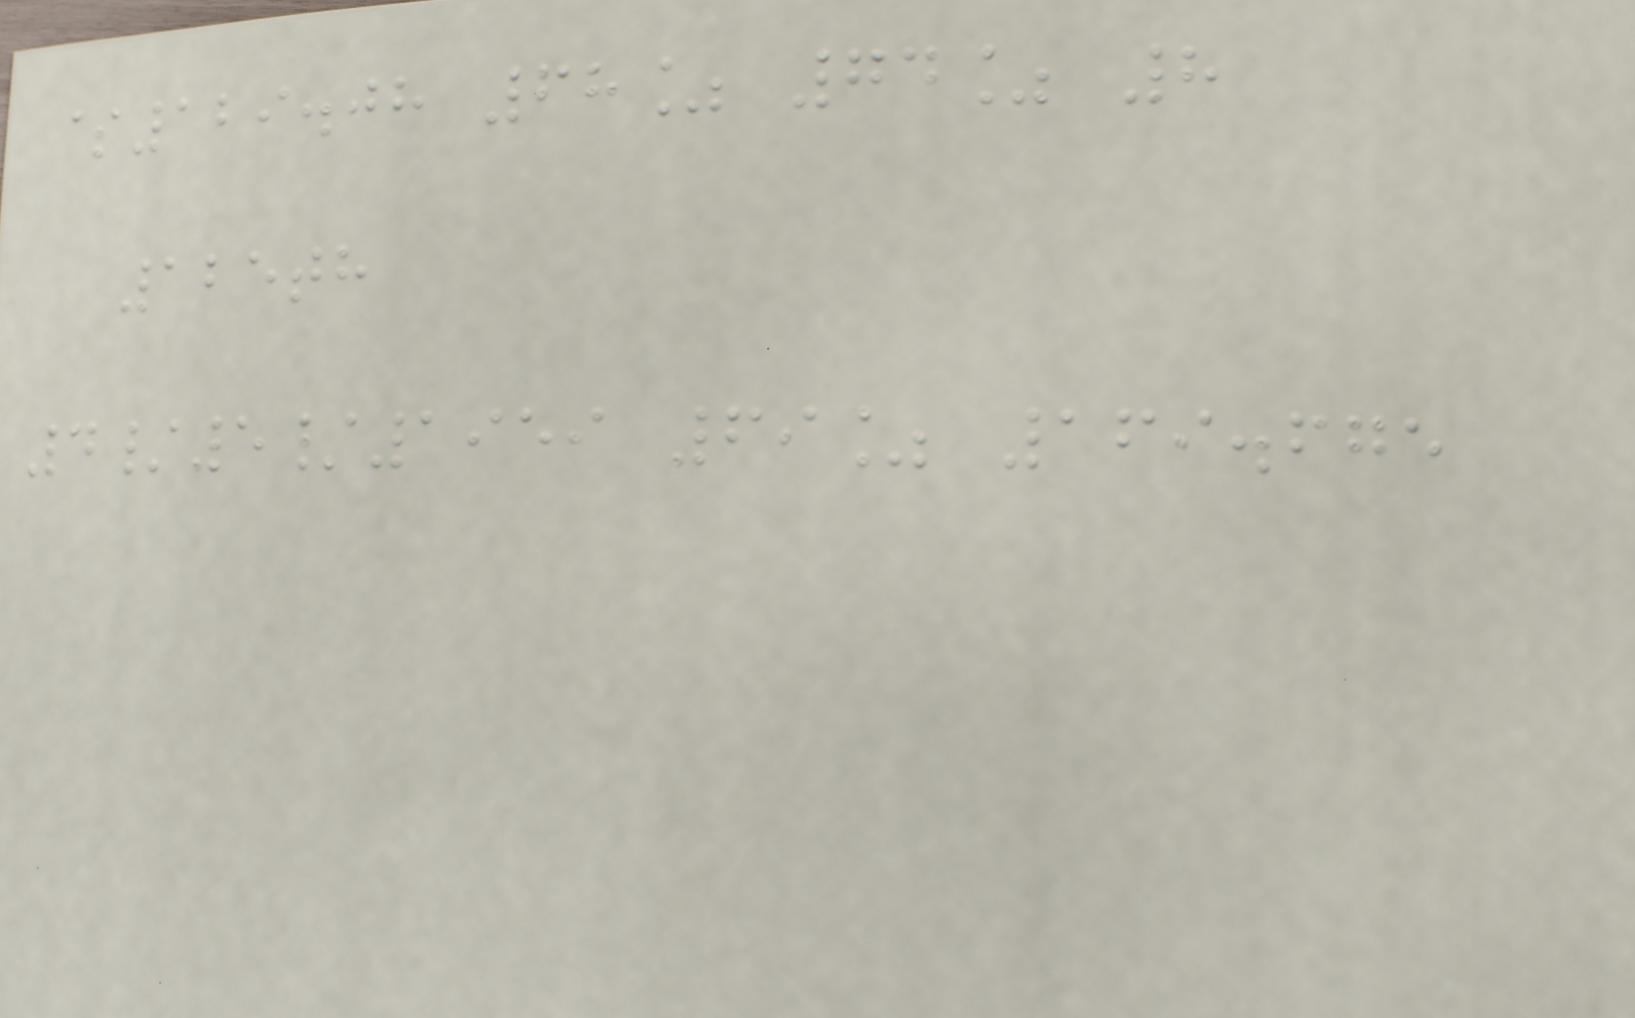$129.08 68% 74% 8
125th
4/5/1959 69% 169.675
